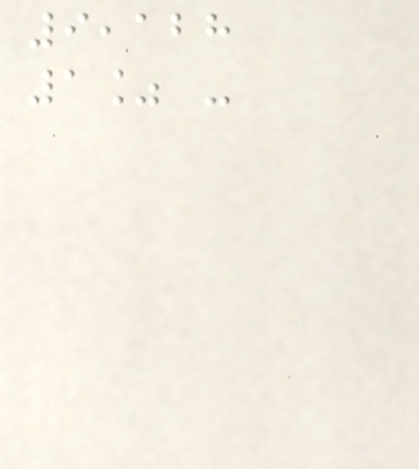9,128
1% -
